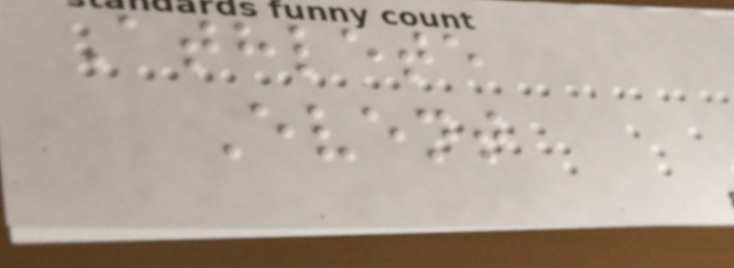Athlete
Event
